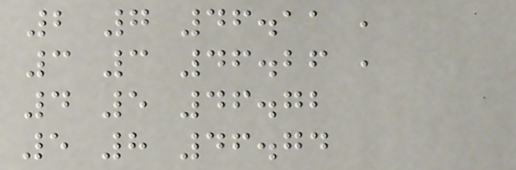2 7 46.11 ,
3 3 46.26 ,
4 5 46.72
5 8 46.74
